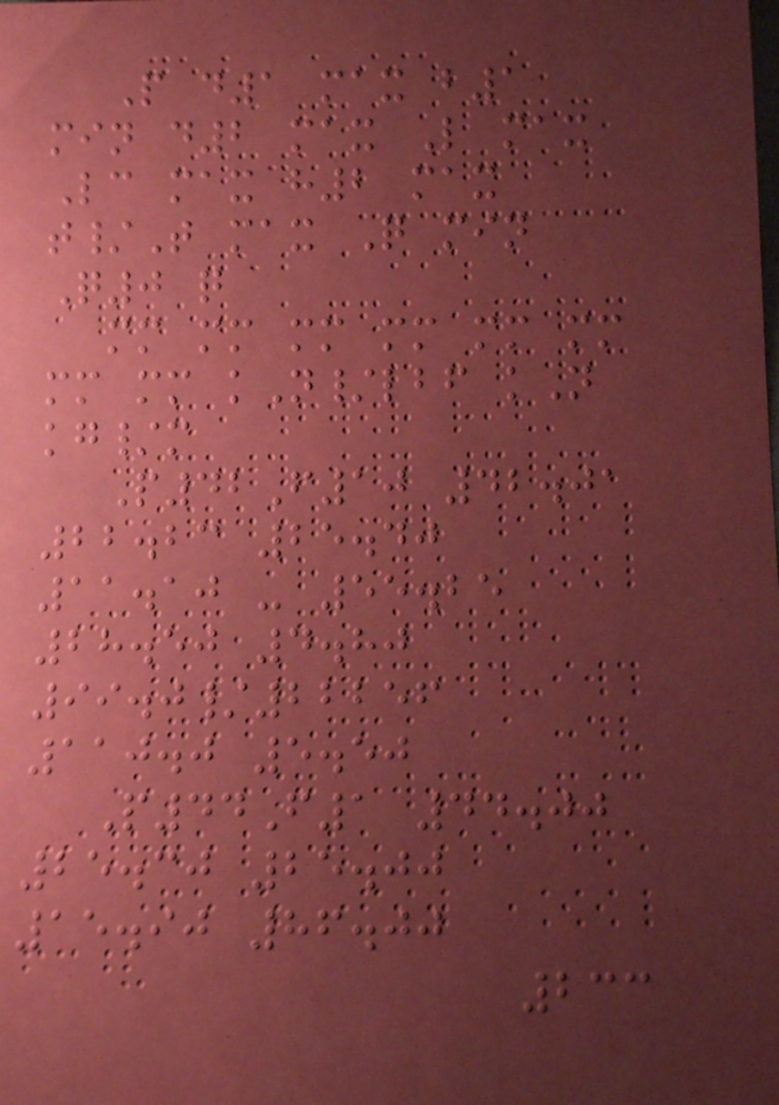P d1 max b1
min d2 max L max
Lc max h2 max
t/T max Q min
Q0 q
mm mm mm mm mm mm
mm mm kN/lbf kN
kg/m
P42F10 42.01
22.23 25.40
11.10 - 55.25
28.50 4.80
99.0/22256
110.0 5.50
P44F1 44.00
25.30 25.00
15.90 86.00
233
